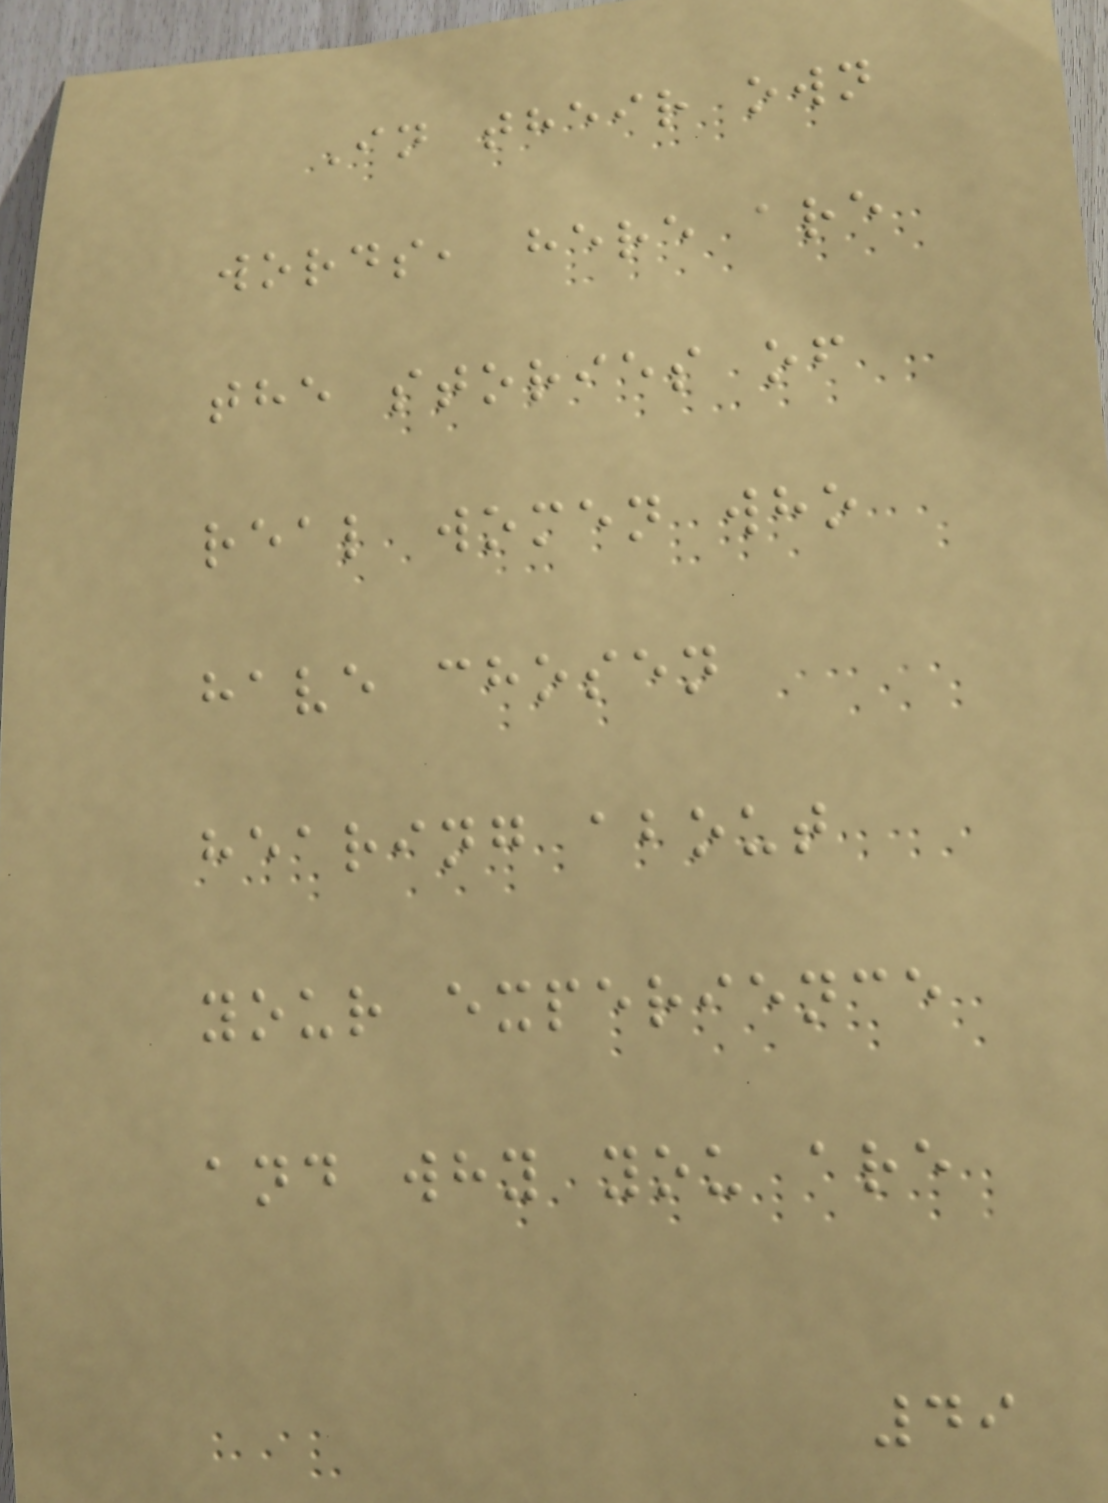In their own
words, here are
the stories of
real women who
have chosen
hearing about
your experience
and why you are
49
